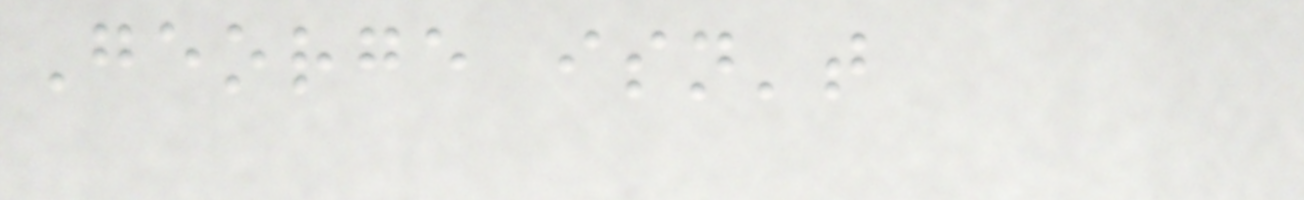George isn't
